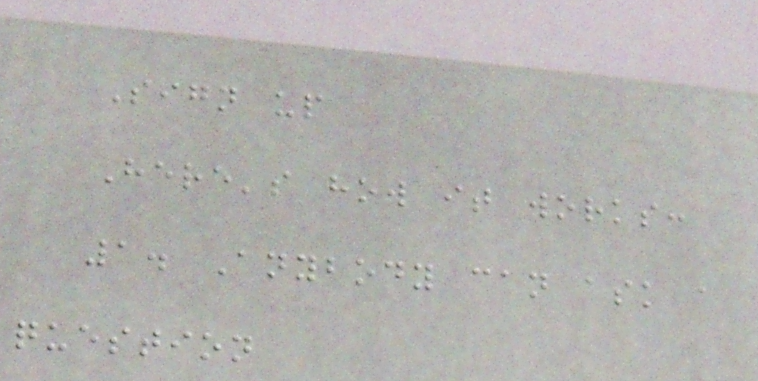Sign up
Here's how it works:
1. Anybody can ask a
question
